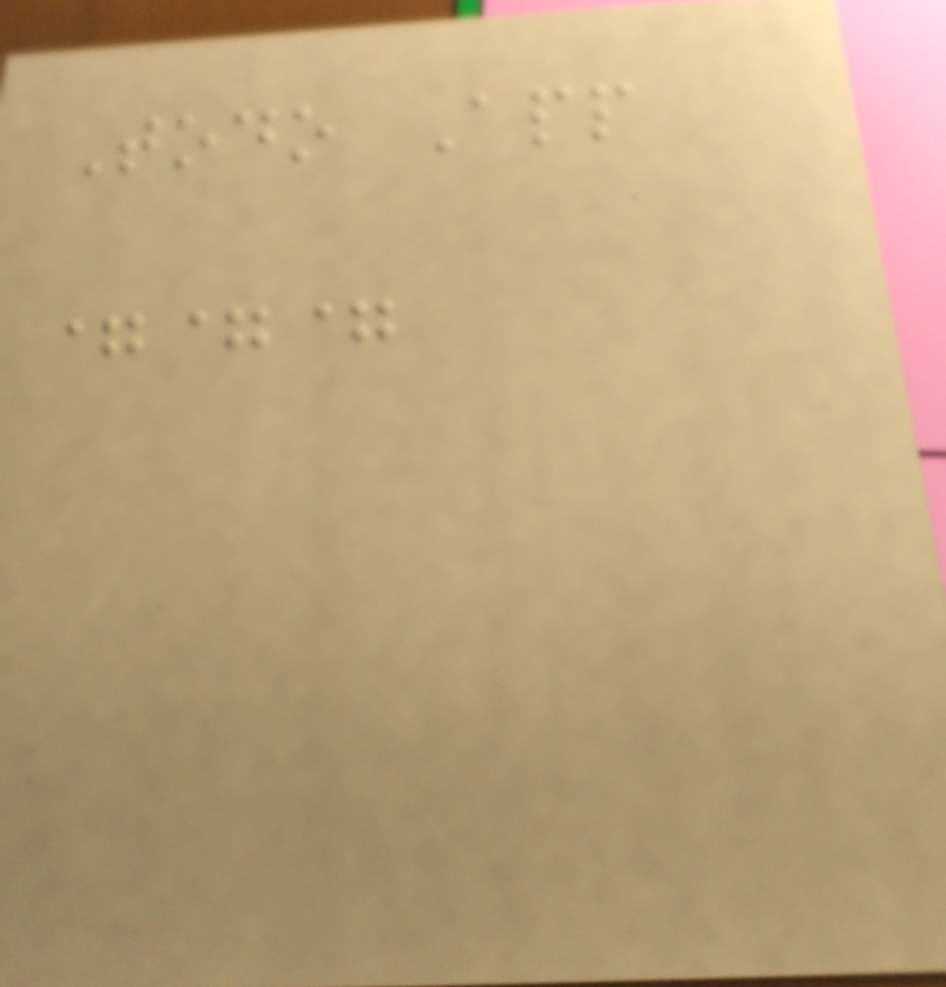Todo App
===
